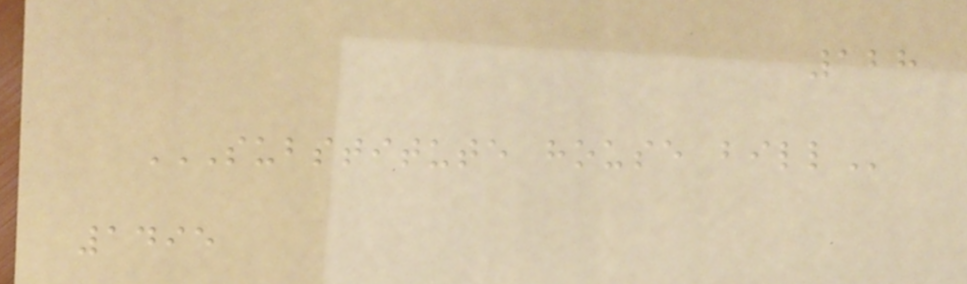128
SUBSTITUTE HOUSE BILL
1495
